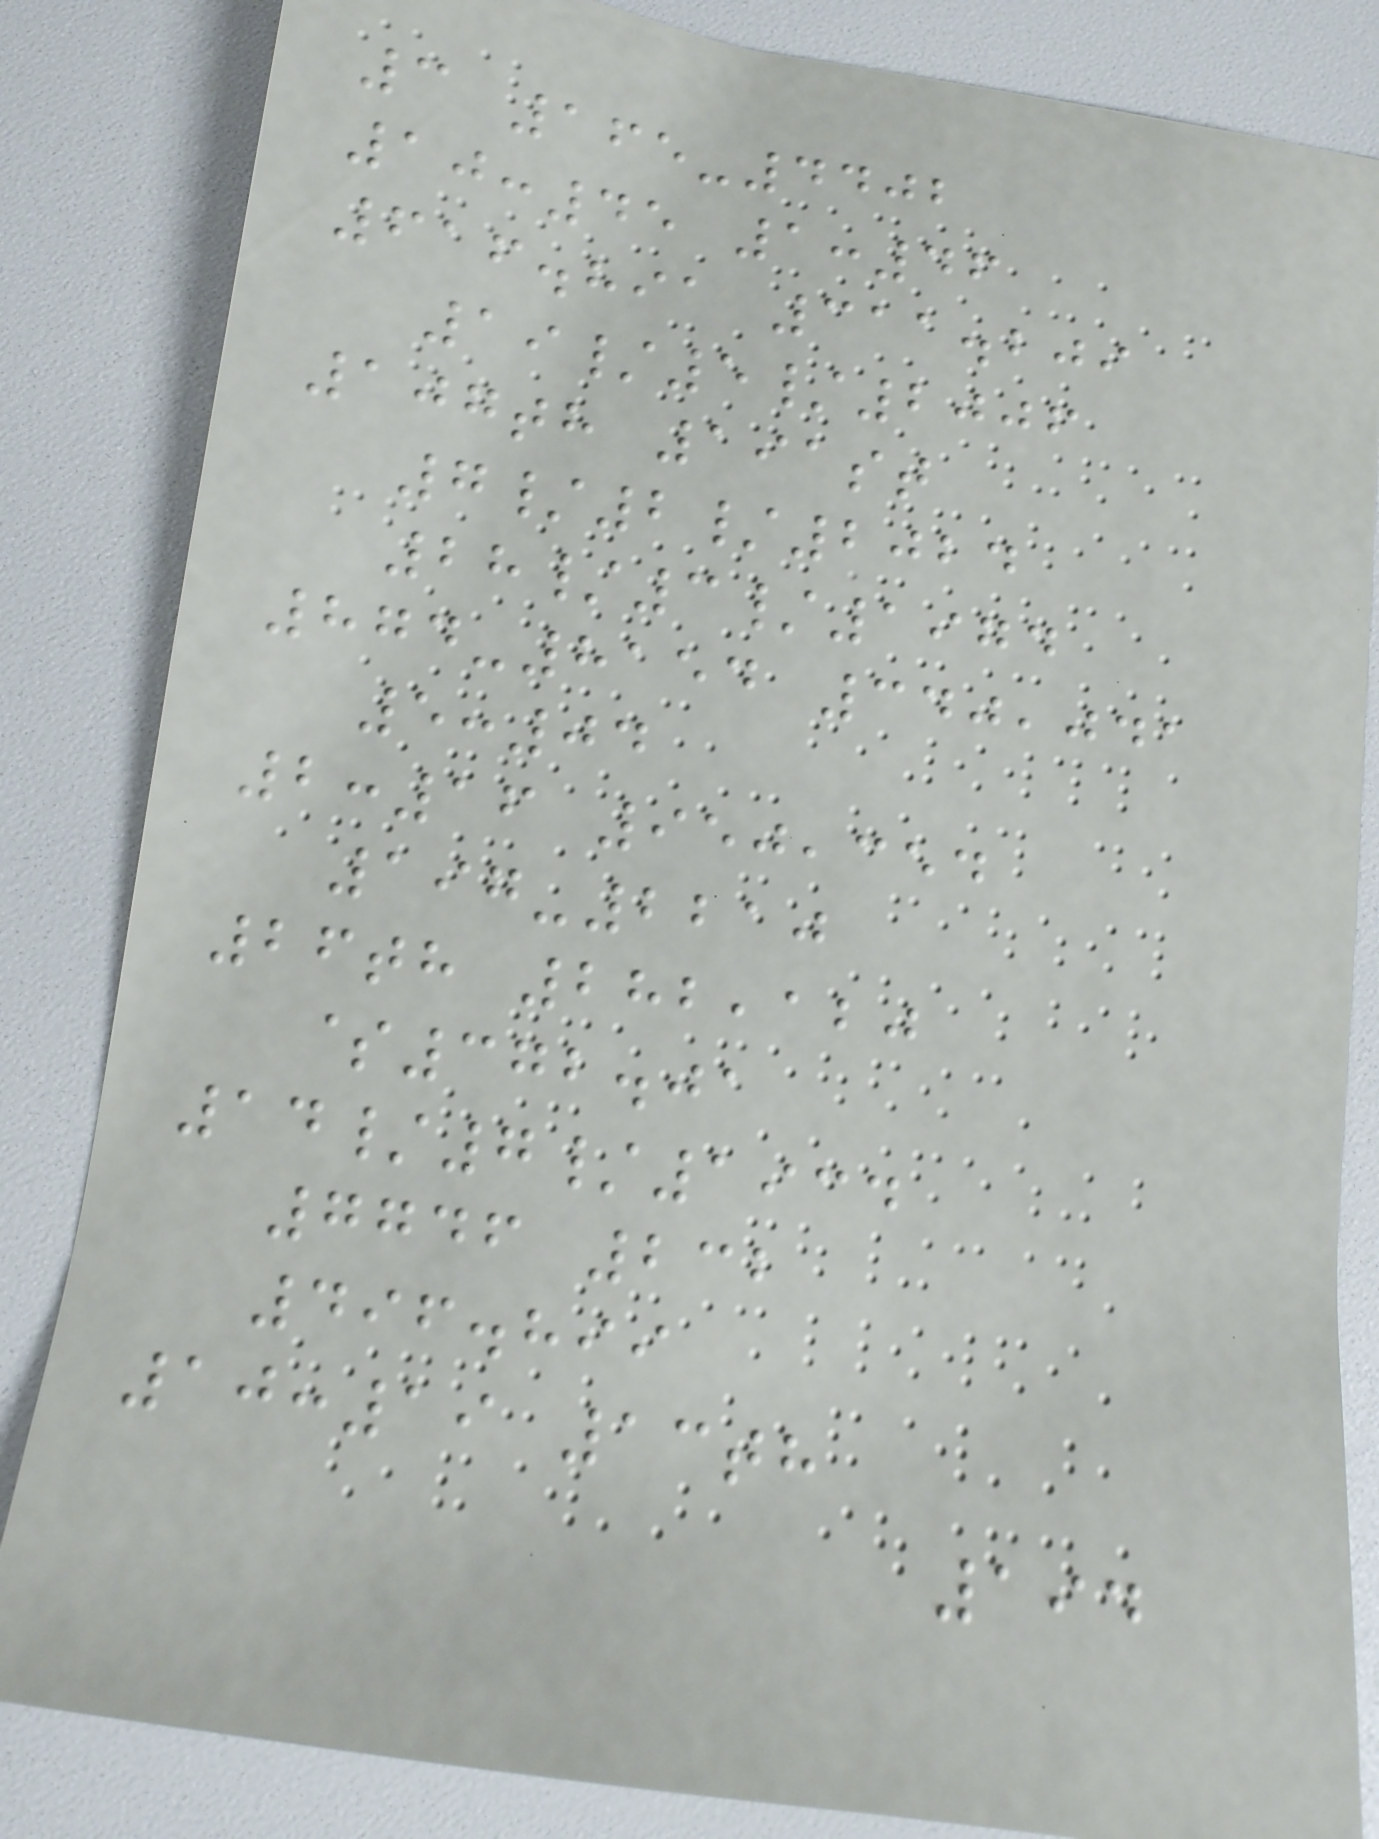3 165-4402
10:45 1:46
616.891 311.209
19/5/2006
107th 191st
7/2/2024
28/3/1974
874-8154 340,041
5:04
2:16 950,354
197-2210
26th 282,120
$372.01
14/7/1934
7746 232
496.899
10:19 13th
194
